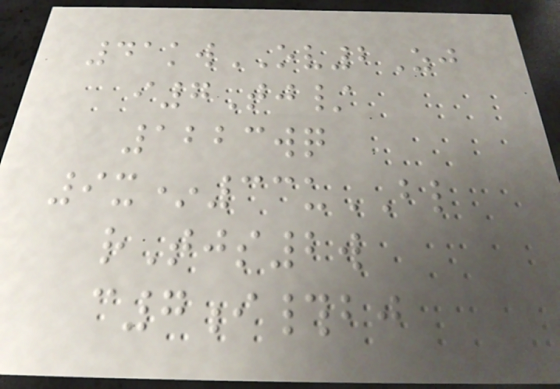41kwOV2Zj
i7Tj/
1223wq
9x*33uBL
rTjs2w
c7i#bj
